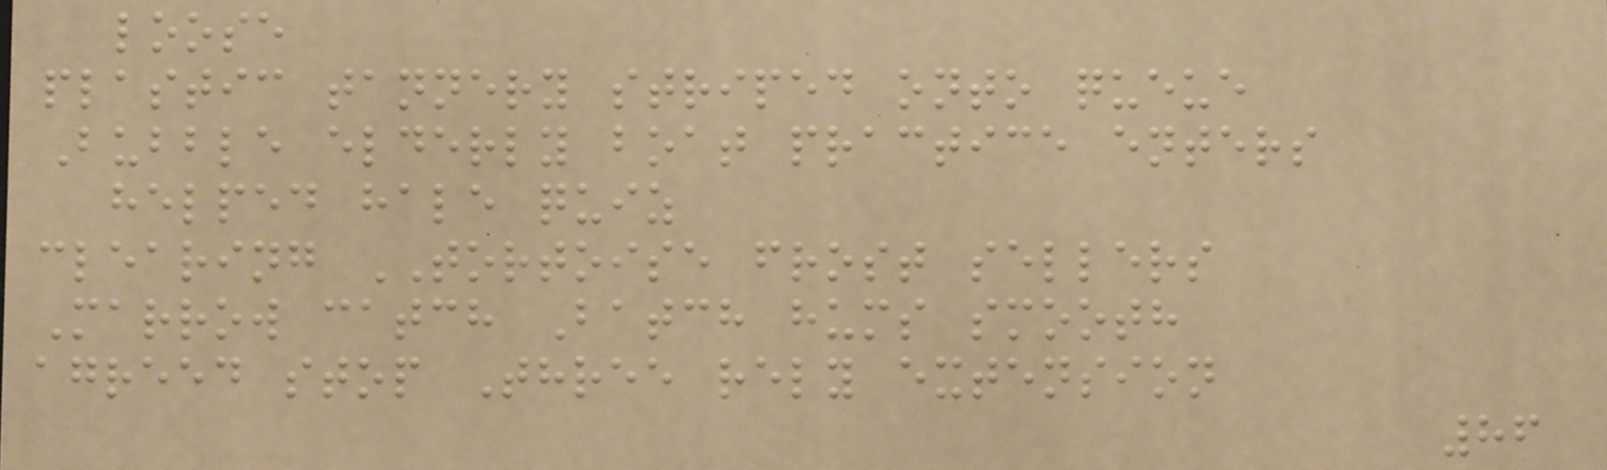loose
plastic tannery striped onto queue
Bubble elderly boat practice enters
helped hale quiz
clearing TORTOISE frost sellers
Marrow catch Batch hums smooth
agreed stop Three rely extension
86
